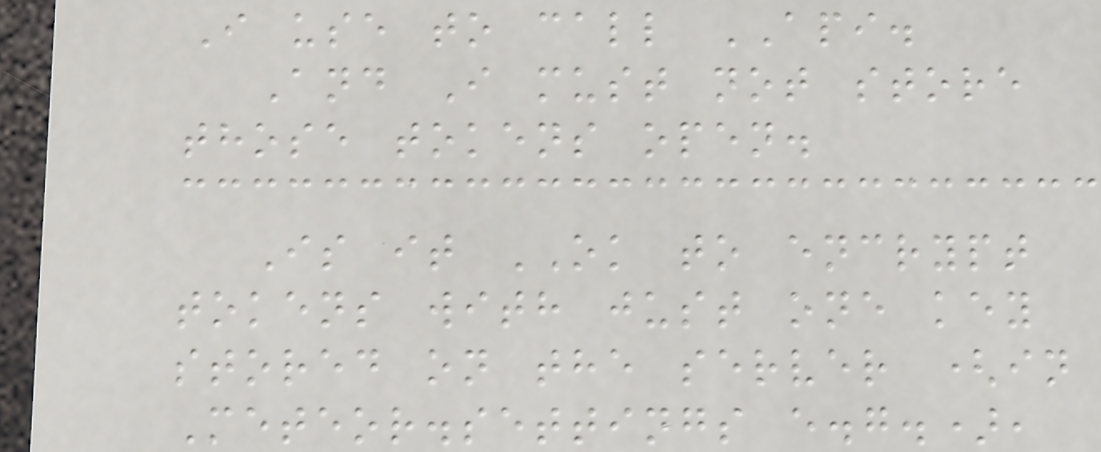I use to call API.
And I must not store
those tokens open.
Is it OK to encrypt
tokens with just one key
stored on the server (in
Meteor.settings e.g.),
